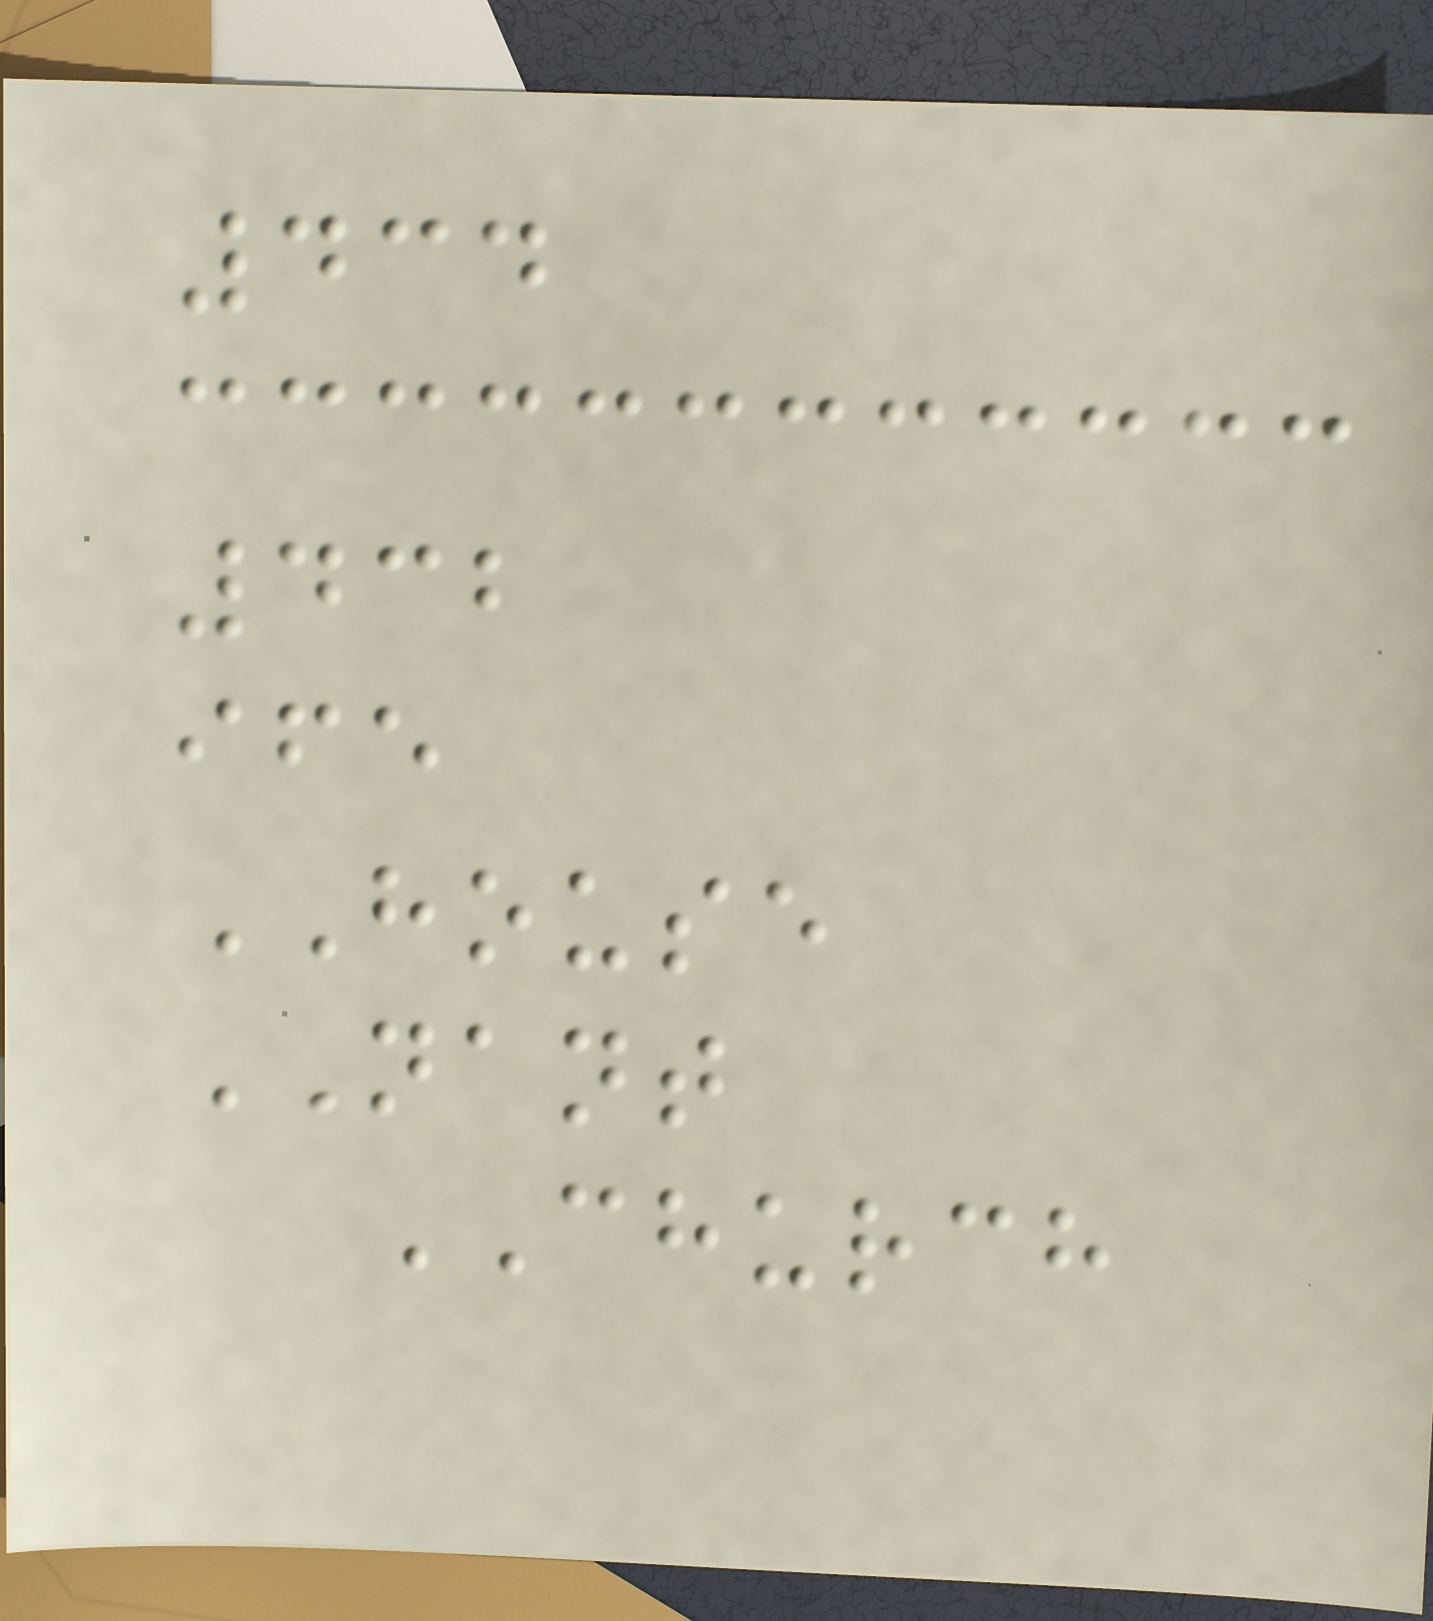434
432
ife
HOUSE
NANT
CHURCH
